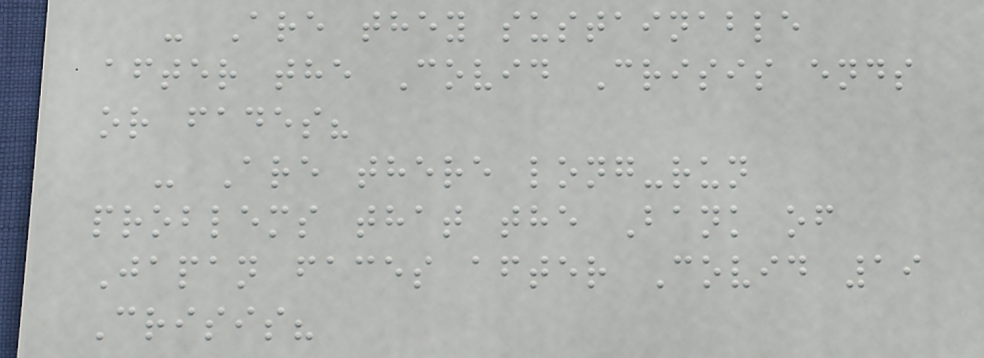- Are they sustainable
after the Covid Crisis ends
or fades?
- Are there long-run
problems that the Bank of
Japan faces after Covid 19
Crisis?
